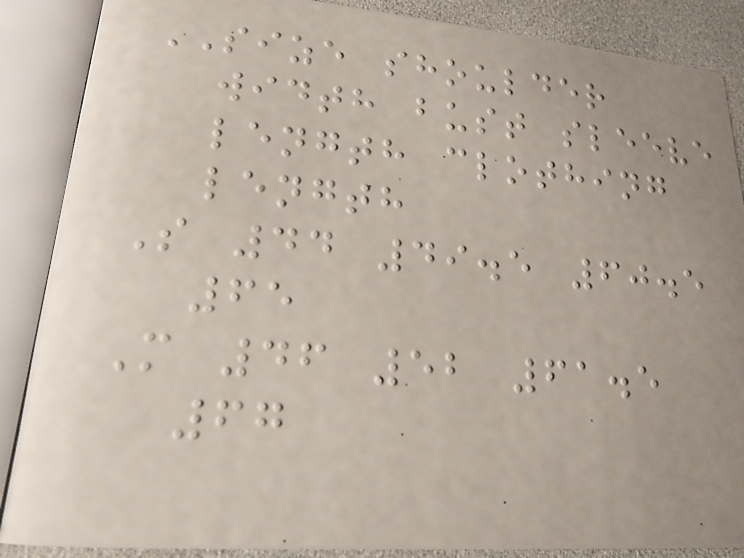SIZE shoulder
width bust sleeve
length clothing
length
S 44 49.5 60.5
65
M 46 52 61.5
67
